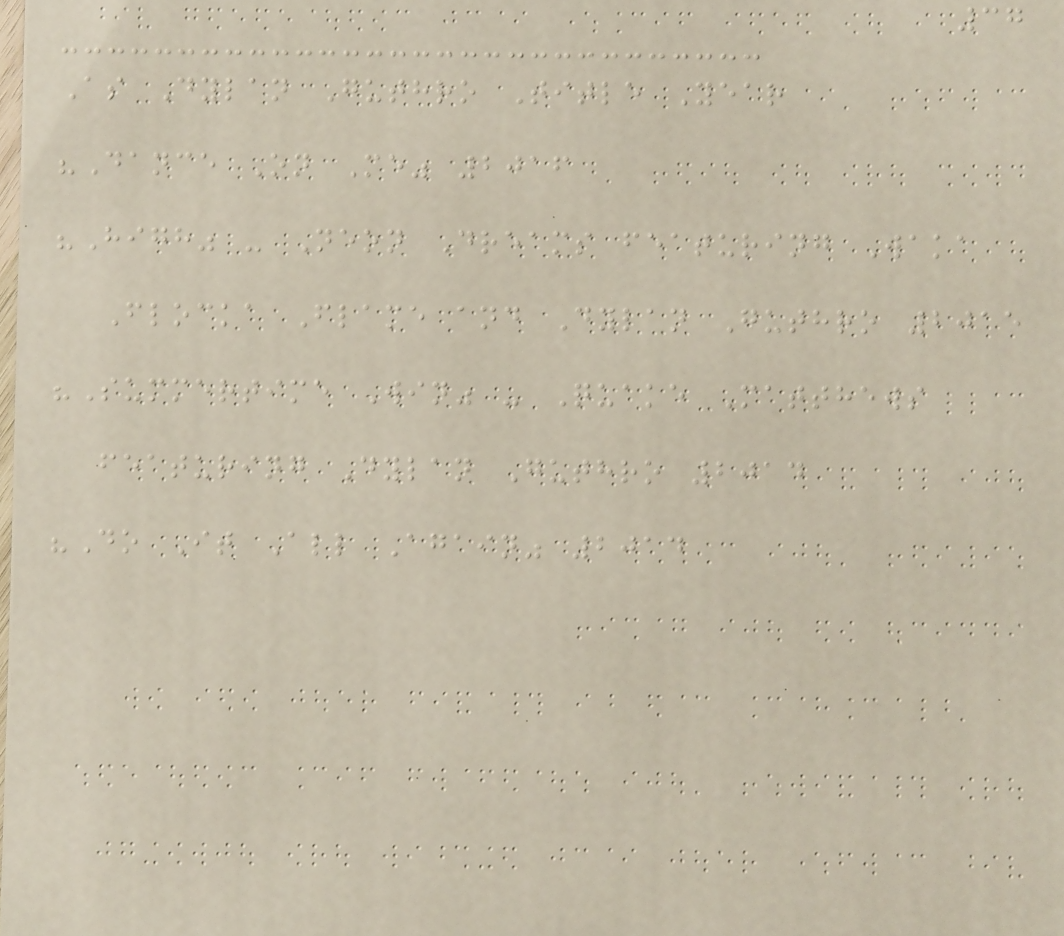37
As Dylan Guthro Title Year
"Dance On Me" 2016
"High" - Neon Dreams featuring Waka
Flocka Flame and Dylan Guthro 2015
"Summertime Win" - Quake Matthews
featuring Dylan Guthro 2014
"Do It All Again" 2014
